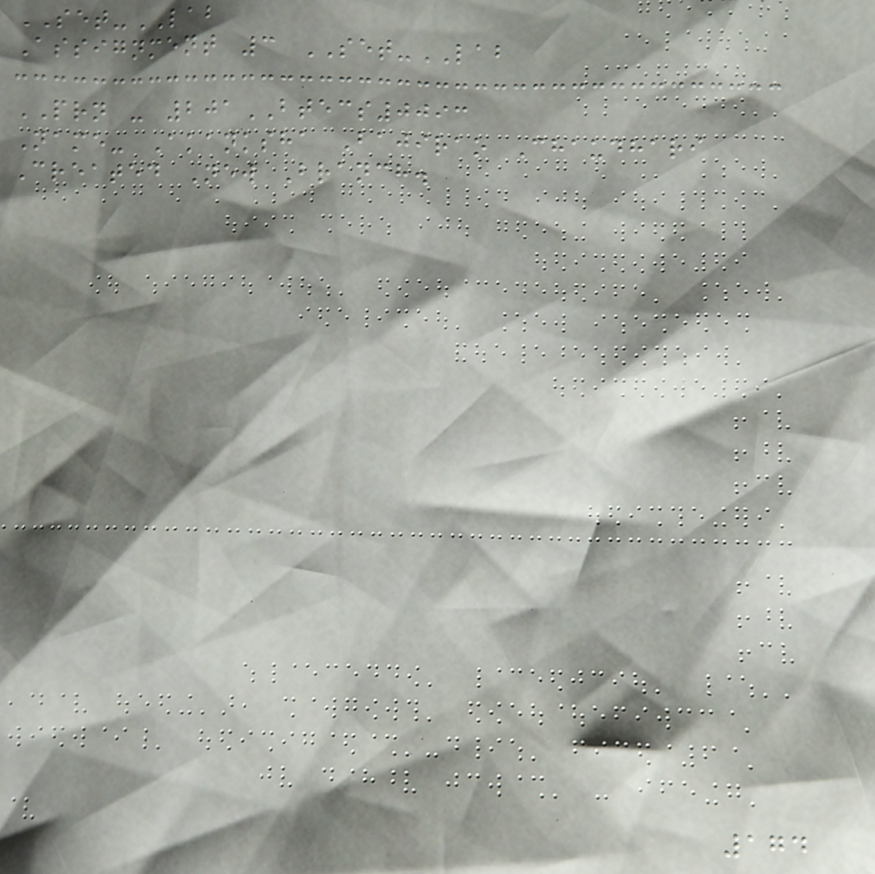SET-LAB
Assignment 3 SET-LAB
PRN - 201BTECS0093
Name- Akanksha Bajirao Chaudhari
Created New Branch.
174
